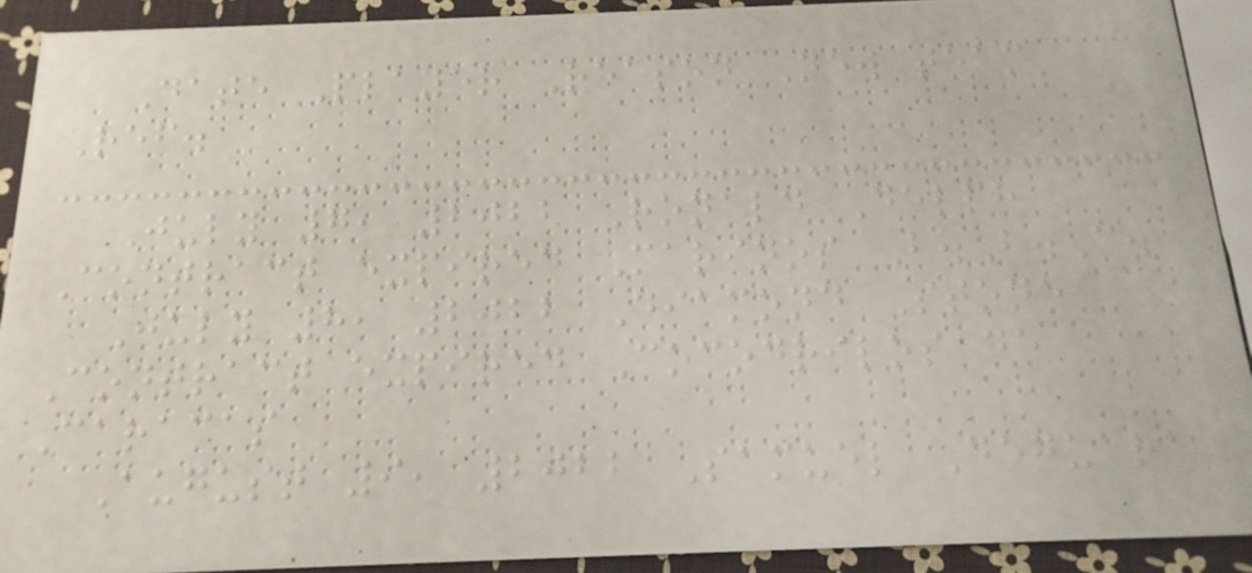Date Player Reason New team
Ref.
July 7, 2022 Ronald Delph
Contract expired Marinos B.B.C.
July 8, 2022 Diamond Stone
Contract expired Cocodrilos de
Caracas
August 9, 2022 Samuel Deguara
